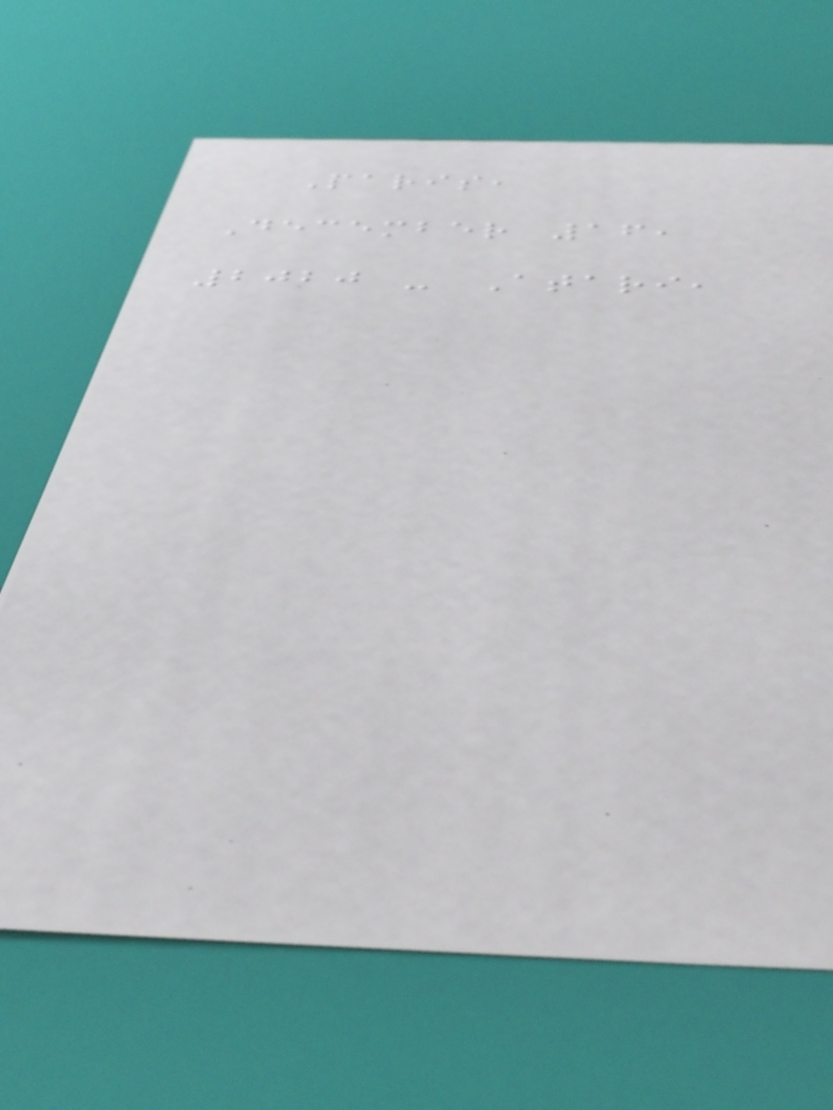Paris,
December 16,
2020 - Atari,
